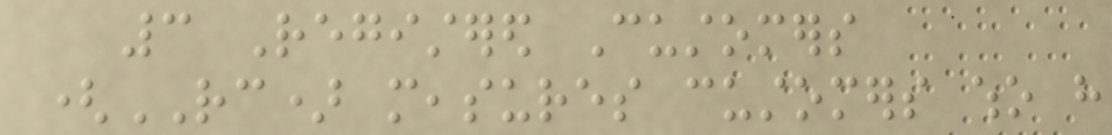3 Registered Customers
(RC) measures customers who have
